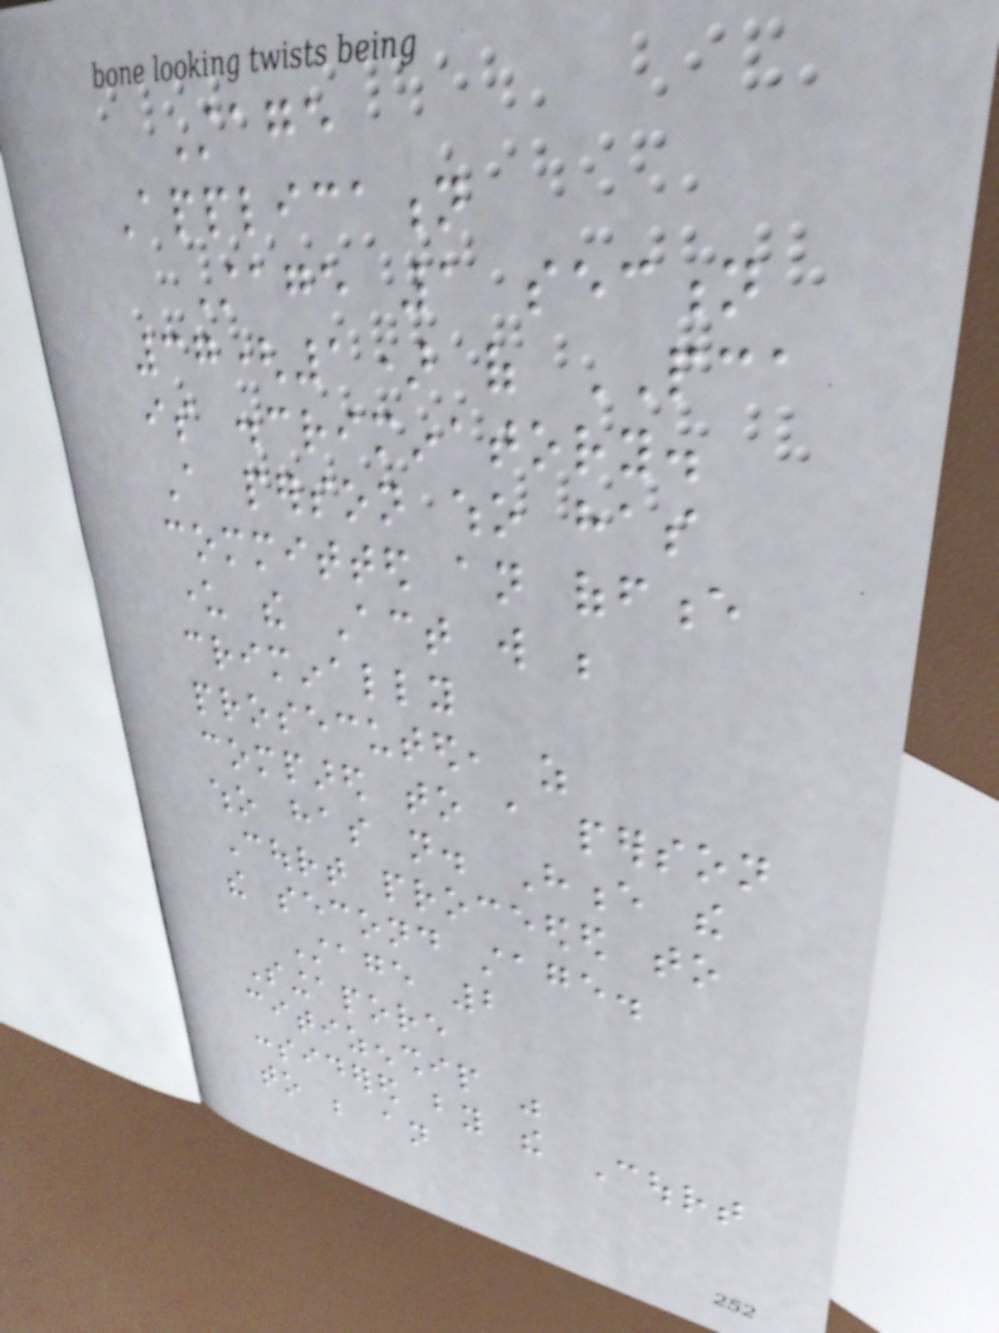Stage
Application
Stage 1 section
37(1) of PCA
is discriminatory.
A person who has
committed an offence
under the Act will be
criminally
prosecuted, as
compared to a person
who has not. Hence the
Court proceeded to
the second stage.
Stage 2
Singapore
citizenship was
considered by the Court
to be an
